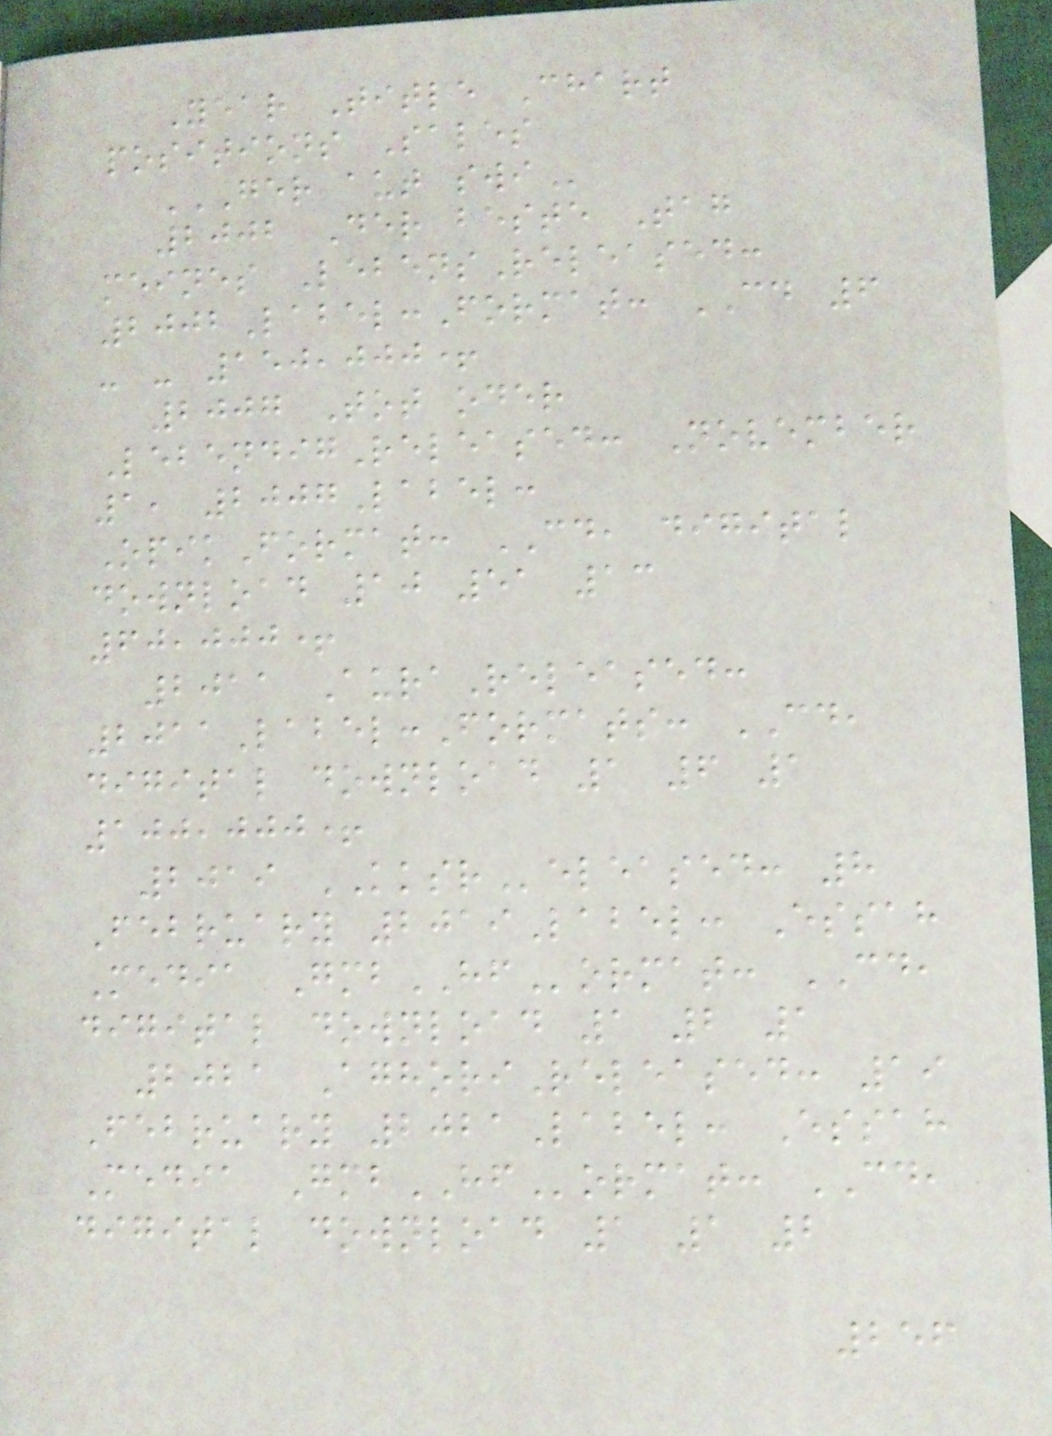Year Title Chart
positions Sales
GER AUT SWI
2002 Der beste Tag
meines LebensReleased:
2002Label:Format: CD 6
- - 150,000+
2007 Tot oder
LebendigReleased: November
1, 2007Label:
OpikFormat: CD, digital
download 10 51 13
60,000+
2011 AuraReleased:
2011Label:Formats: CD,
digital download 1 6 1
100,000+
2019 KKSReleased: 8
February 2019Label: Essah
Media GmbHFormat: CD,
digital download 1 2 1
2021 AghoriReleased: 19
February 2021Label: Essah
Media GmbHFormat: CD,
digital download 1 1 2
256
